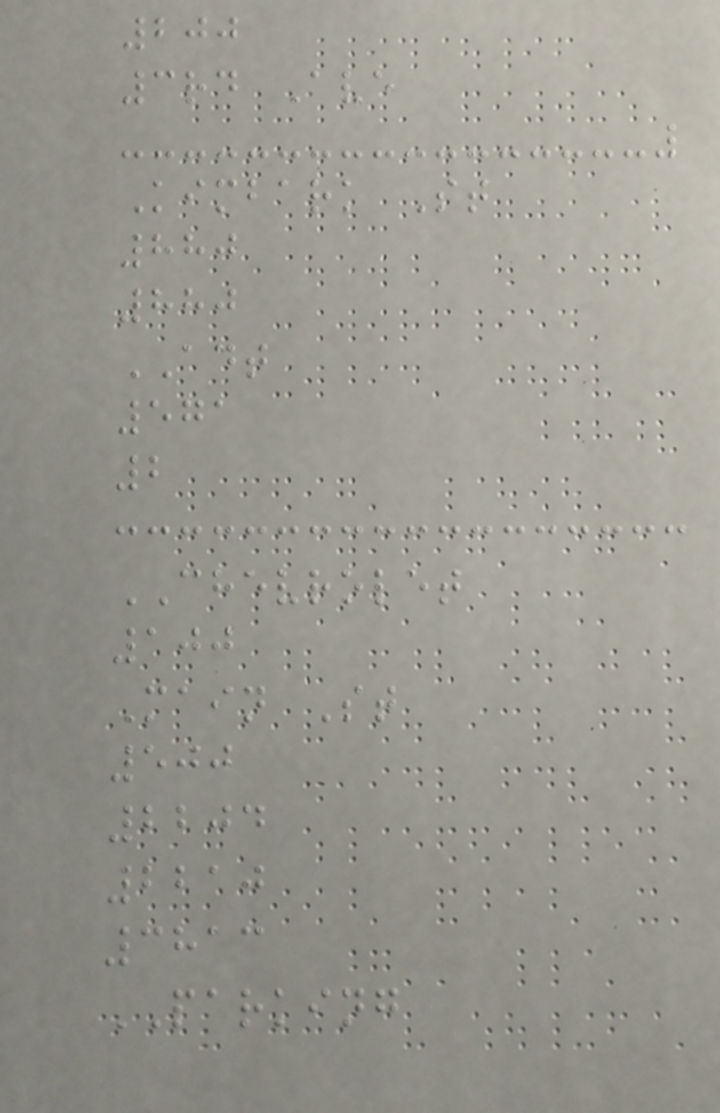200
3rd Ave
Kimbark St
880
880
ADT
571
2
CHEVROLET
100
Main St
500
2204
2210
3813
PARKING
